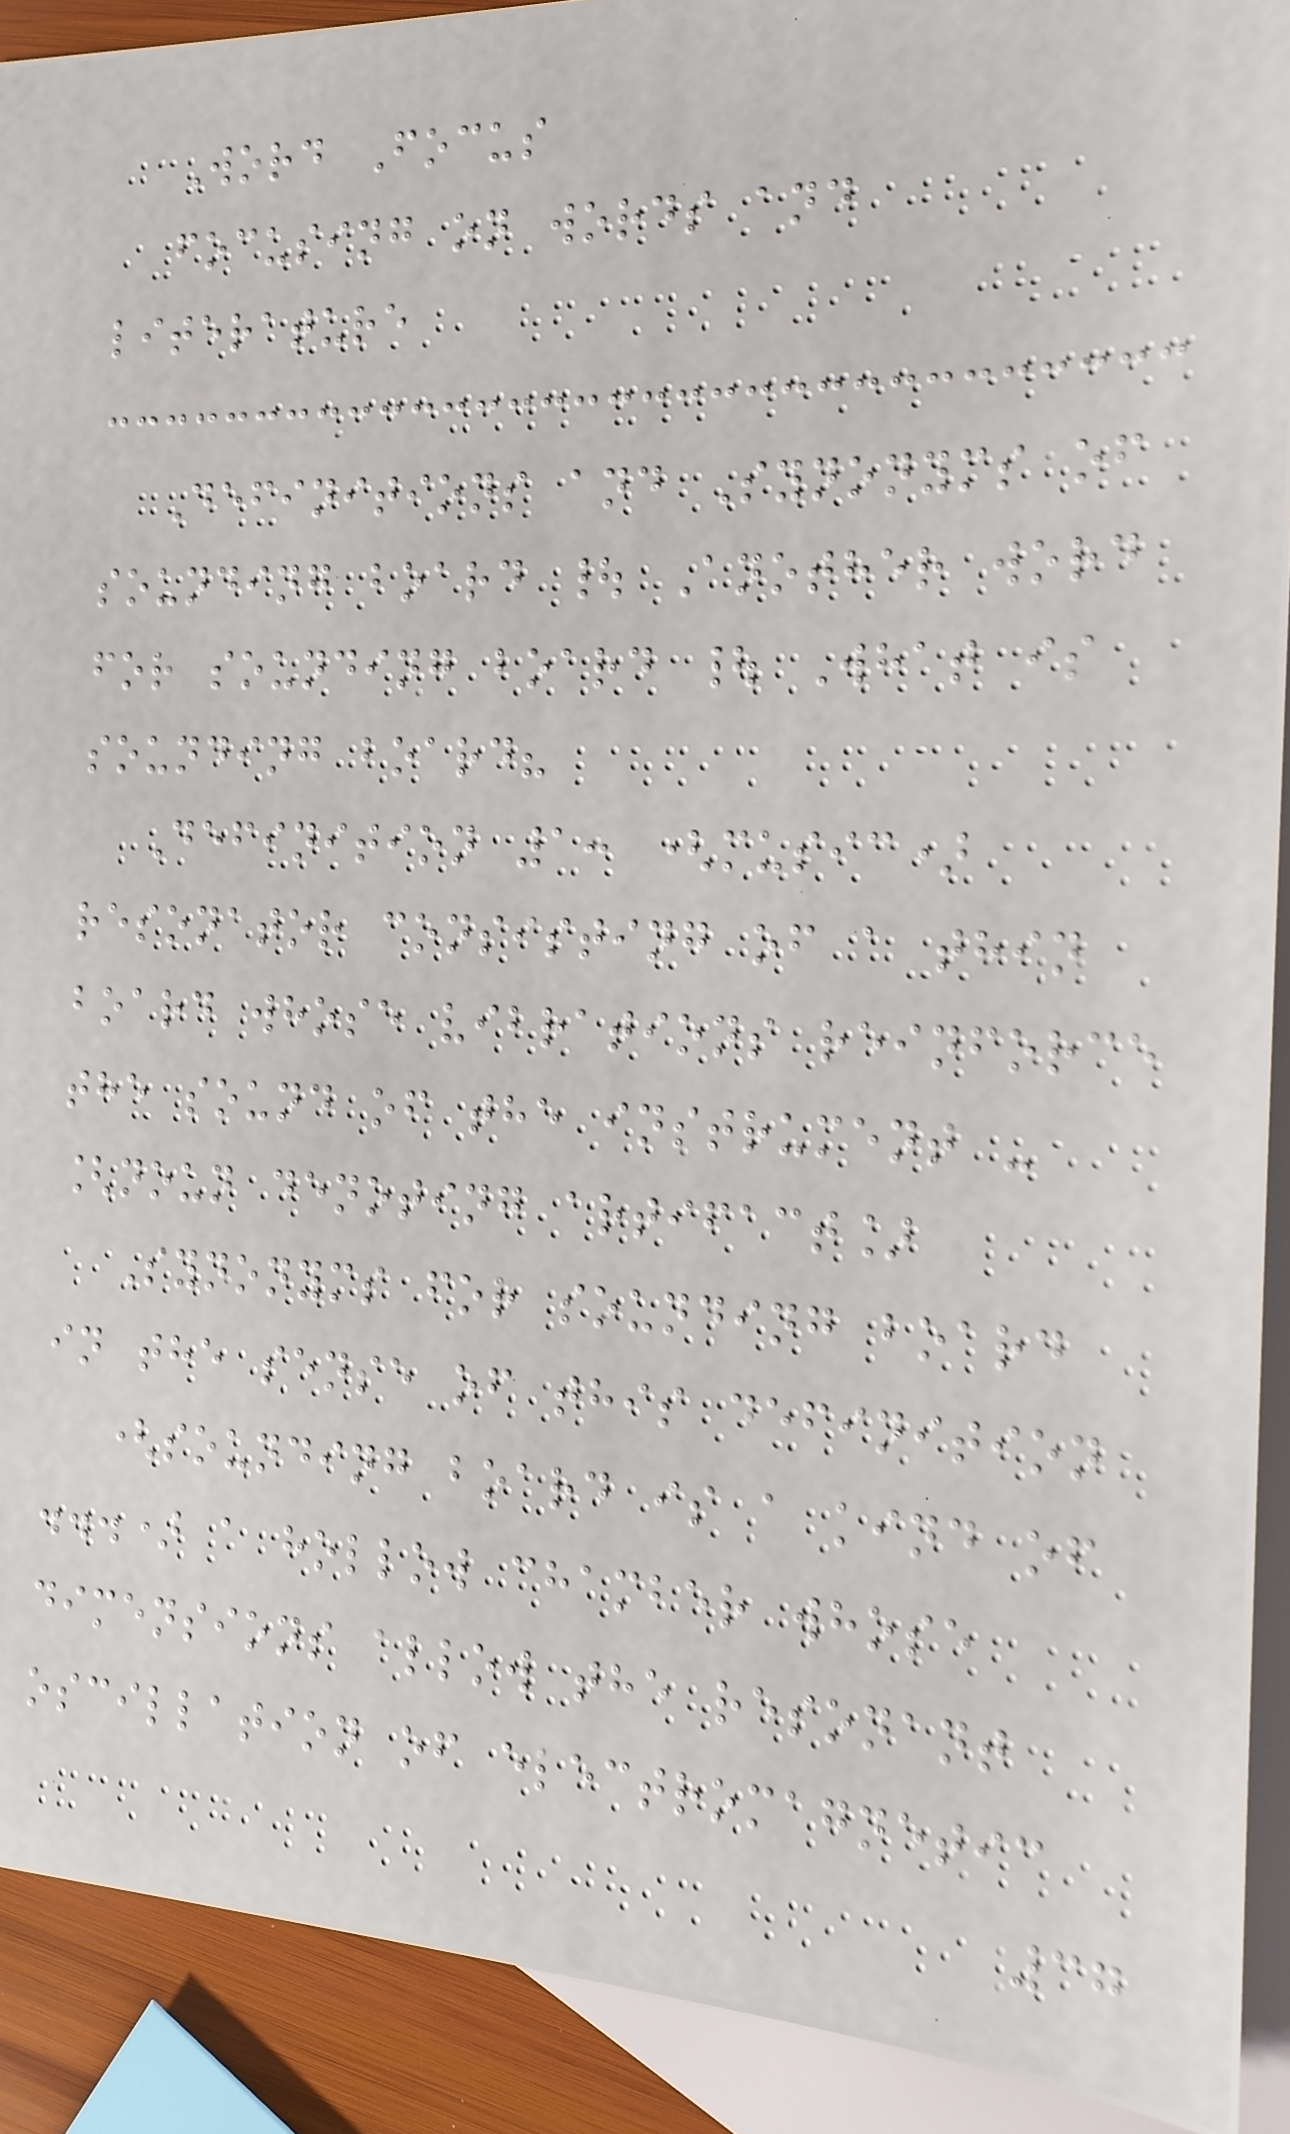Word Focus
focusing on words and
literature
Definitions and Synonyms of
sounding board | Another word
for sounding board | What is
sounding board?
Definition 1: (music)
resonator consisting of a thin
board whose vibrations reinforce
the sound of the instrument -
[noun denoting artifact]
Synonyms for sounding board
in the sense of this definition
(sounding board is a kind of
...) a hollow chamber whose
dimensions allow the resonant
oscillation of electromagnetic
37
